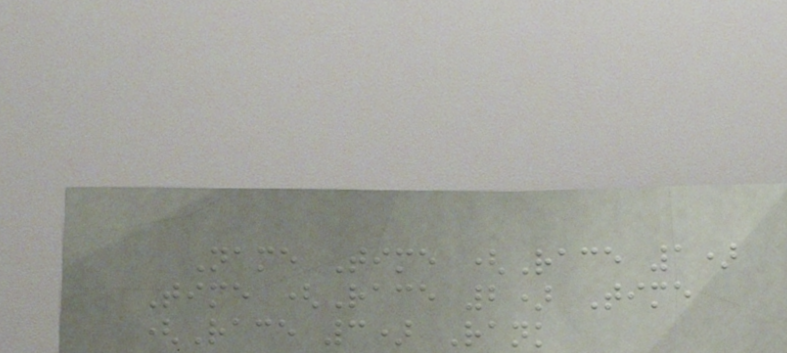Name Time (Race 1)
Time (Race 2) Time
(Race 3) Rank
